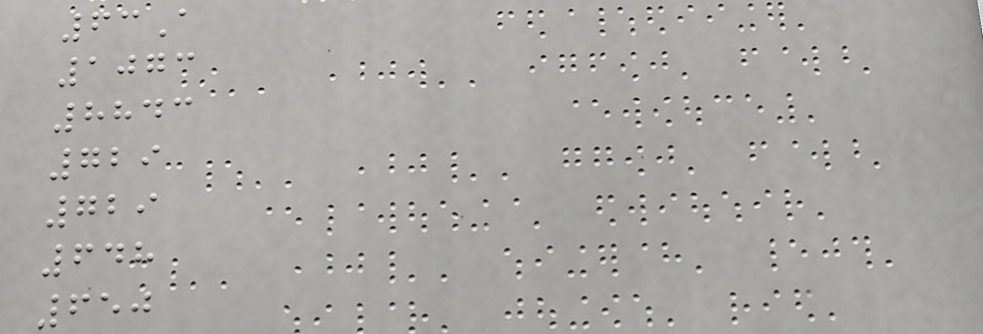63A
1073
8843
729
729
648
650
